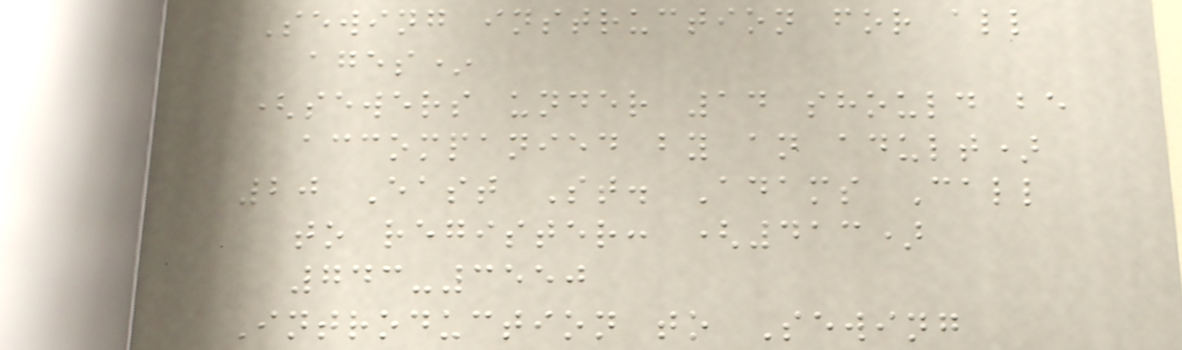Sewing instruction for all
ages*
(sewers under 14 should be
accompanied by an adult)
20 East St. Adams Call
to register: (413)
743-3550
Introduction to Sewing
